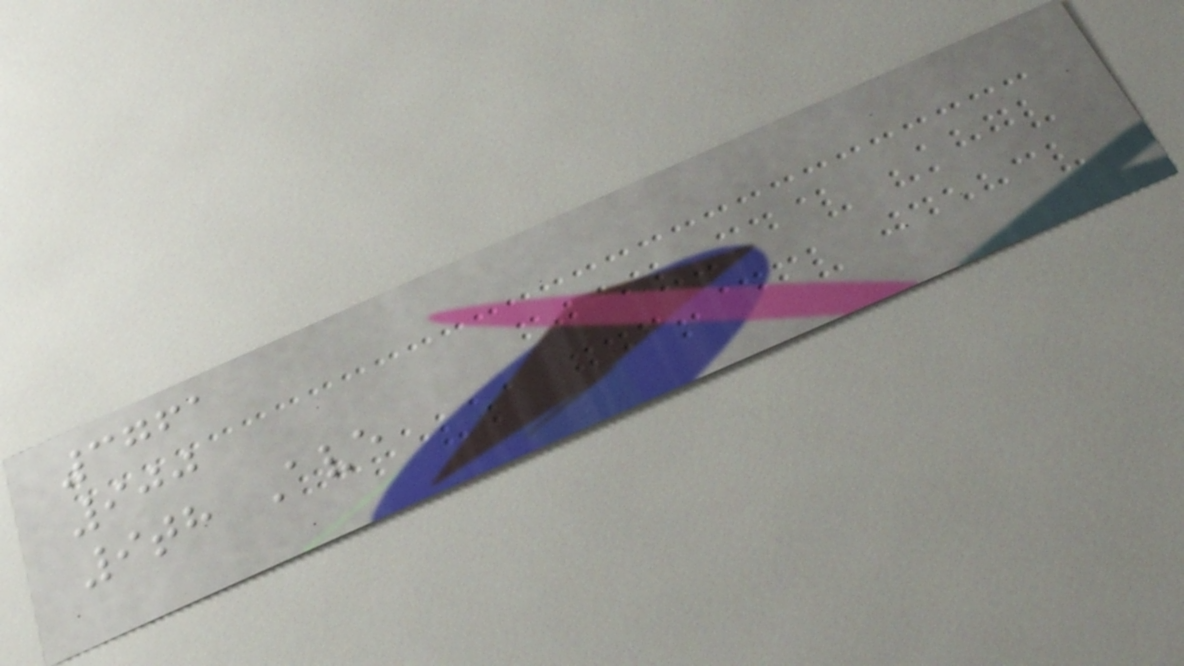3761
900
9th Ave
